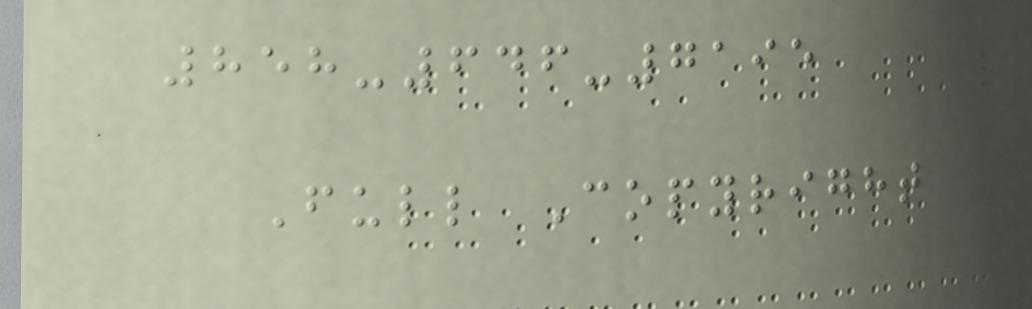858-646-7195
Full Copyright
